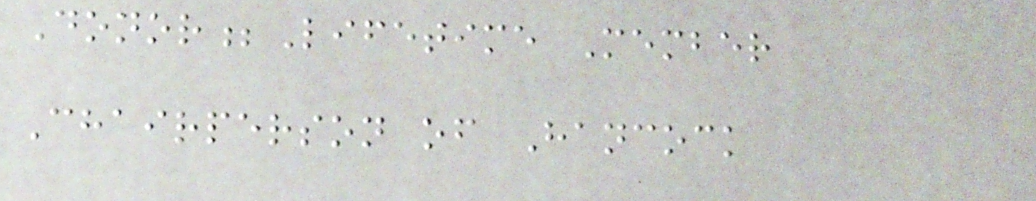Donor;Lifetime Member
Chairperson of Hancock
